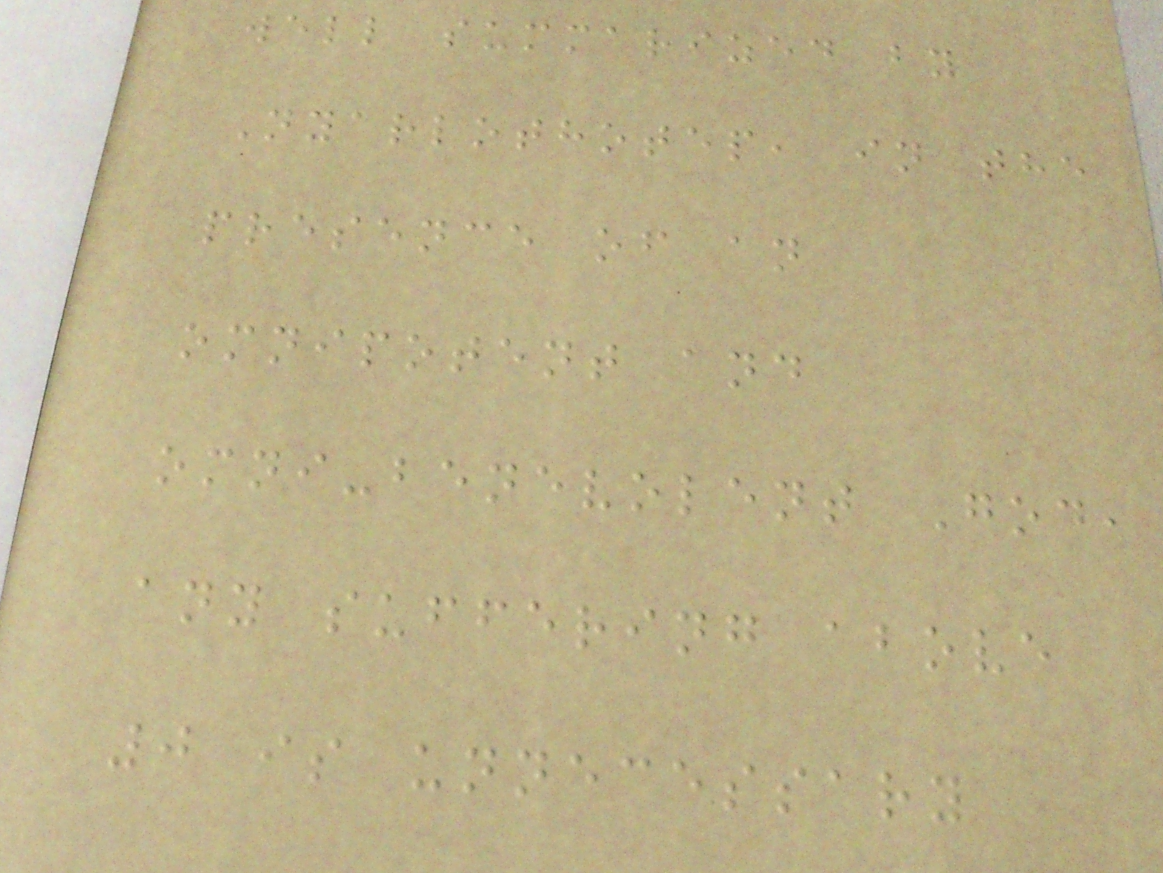well summarized by
Nyarlothotep, in the
presence of an
omnipotent and
omni-benevolent God,
any suffering above
0 is unnecessary
